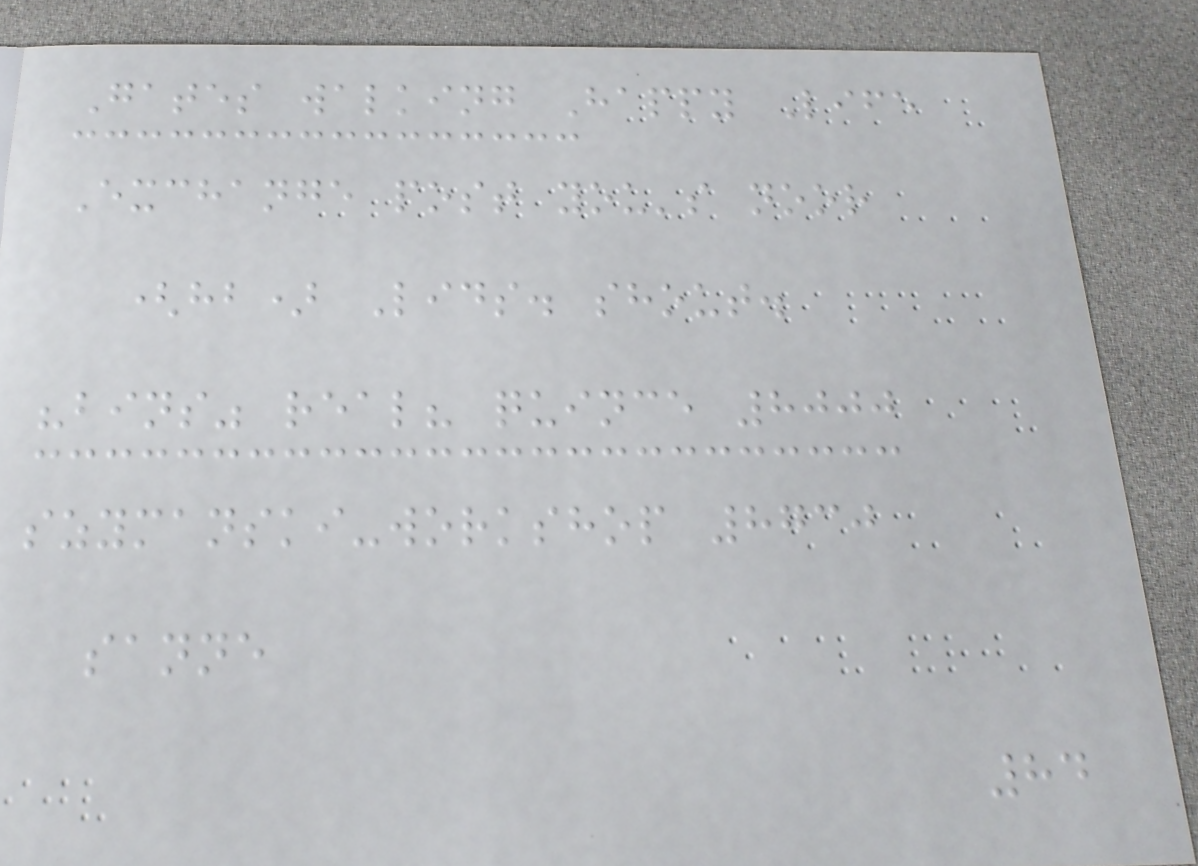Gates walking Happy Life
Exchange post you's noor
(hb) Lids. shout.
"bins" real? quince 8000
szymanski-workshop 8730
sanne
84
